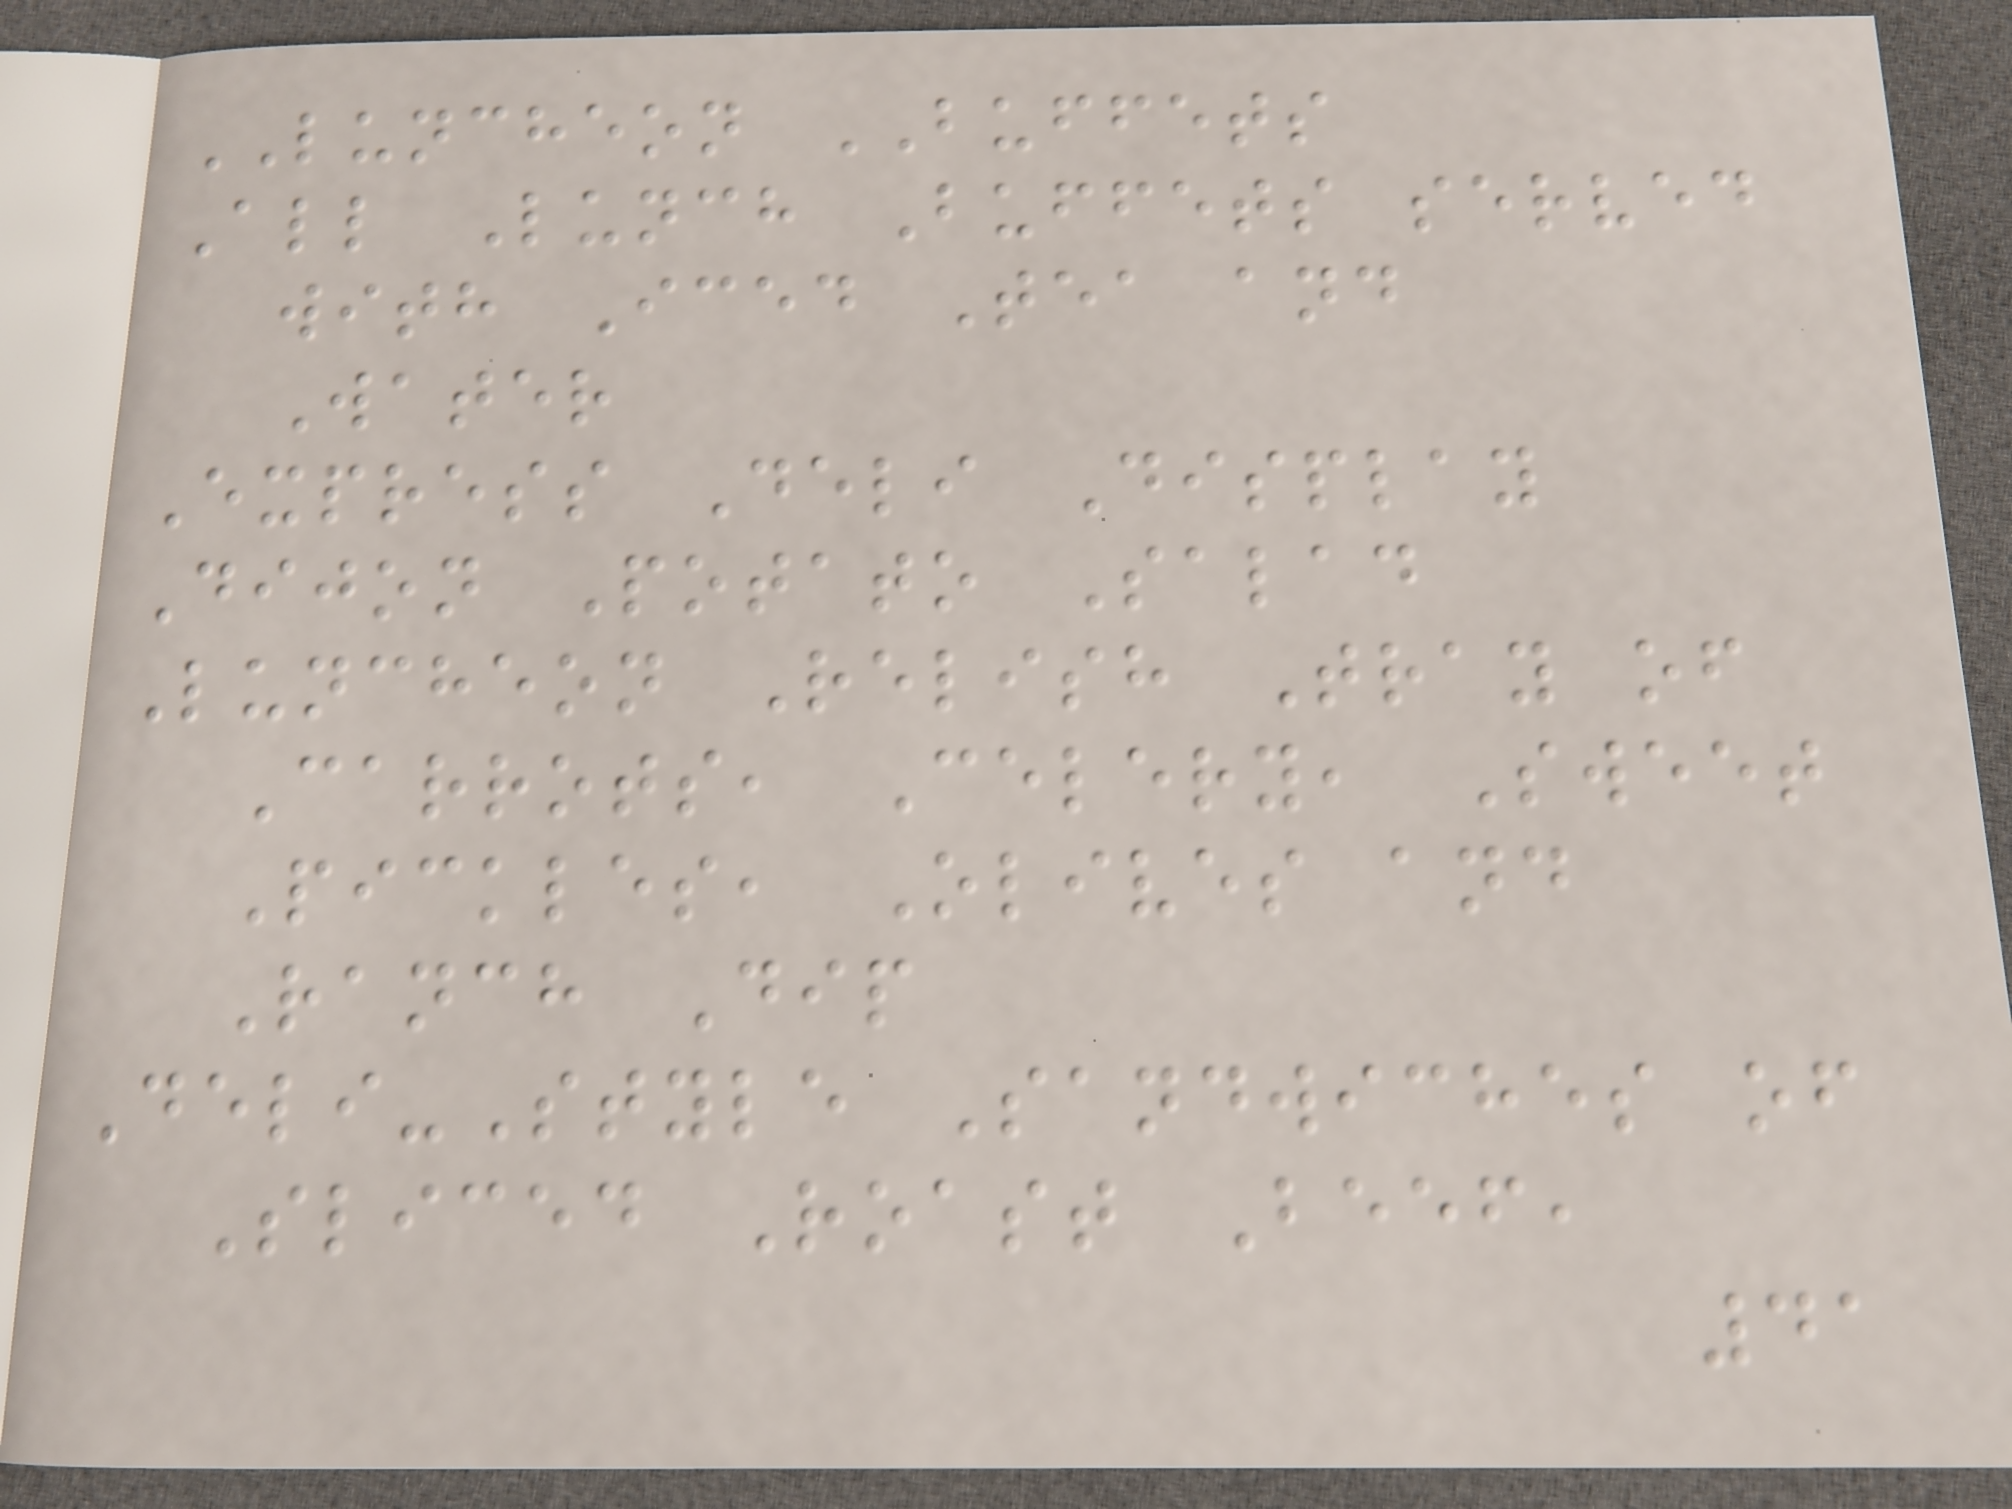LUNCHEON BUFFETS
All Lunch Buffets served
with Iced Tea and
Water
Express Deli Display
Dijon Potato Salad
Luncheon Relish Tray of
Carrots, Celery, Sweet
Pickles, Olives and
Ranch Dip
Deli-Style Sandwiches of
Sliced Roast Beef,
41
